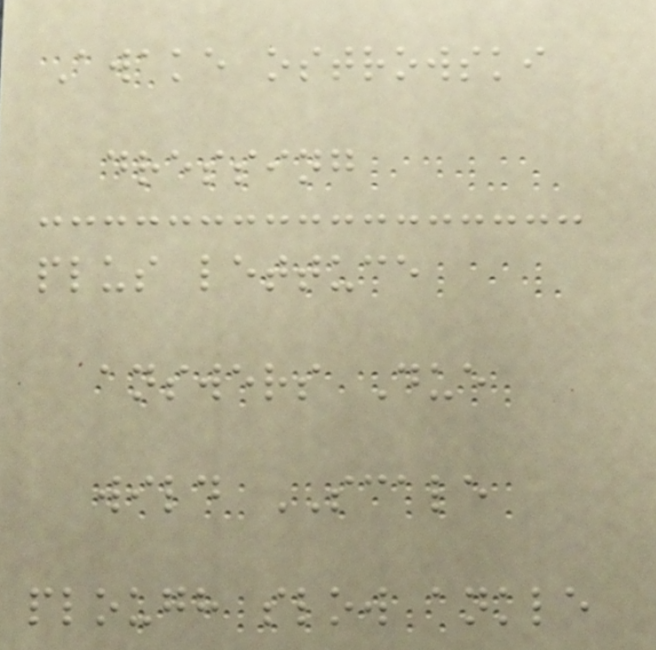Awake ostrowski
dressing
plus lettuce
answers Due
wild SCALE
plough slow ankle
